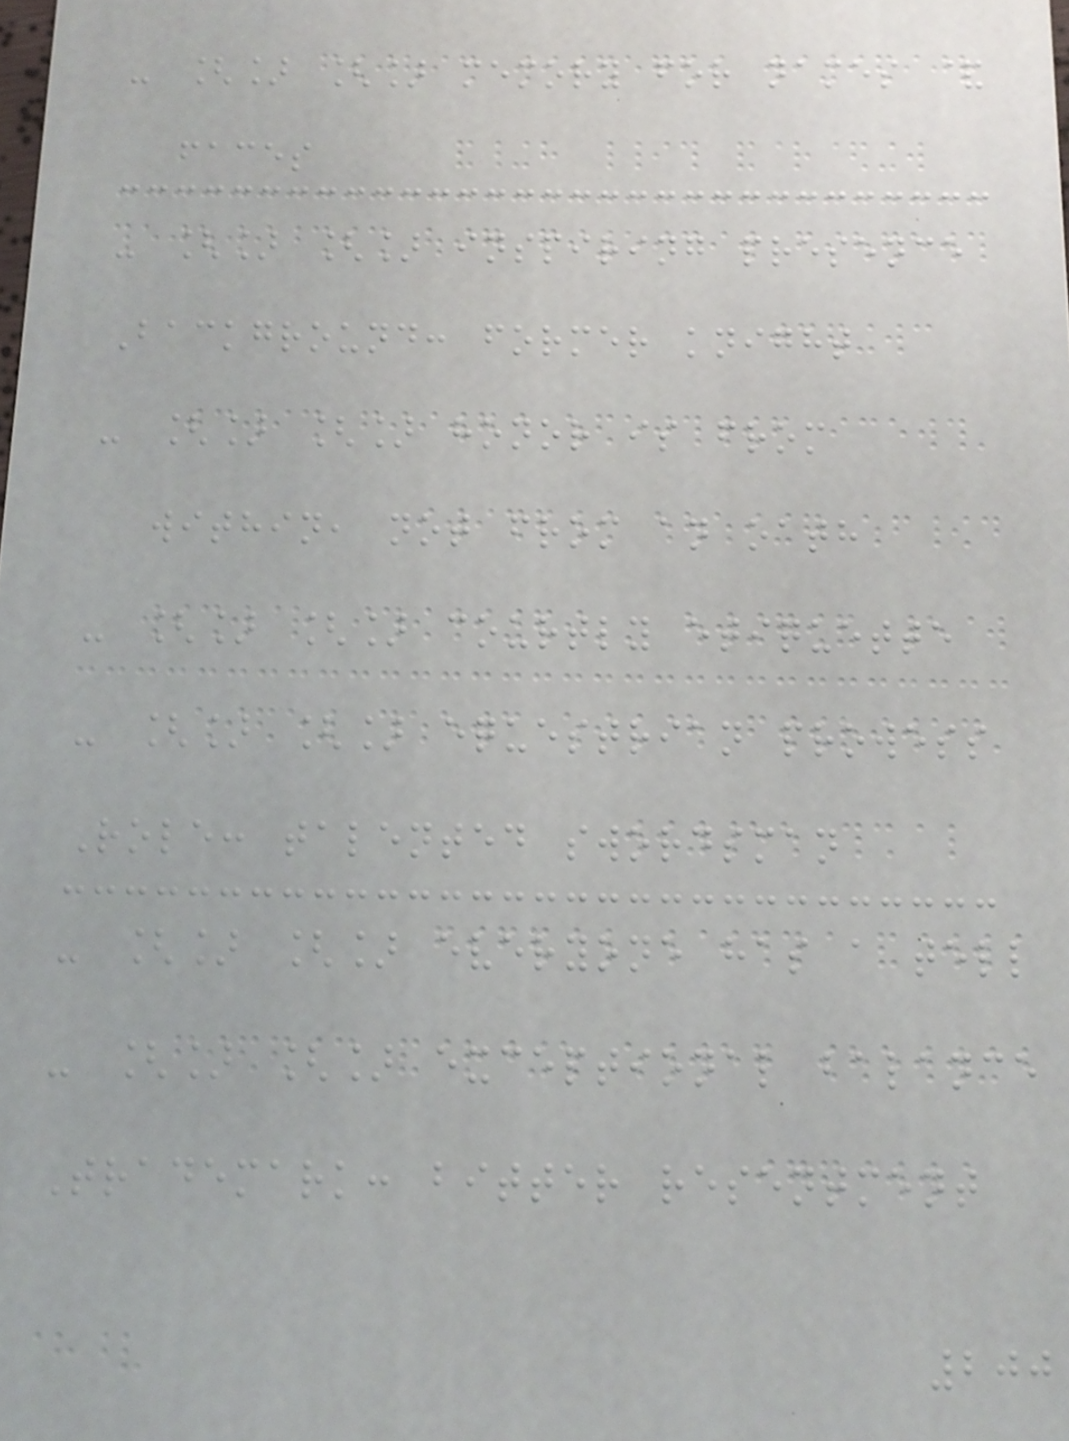- [] [] memory for names &
faces
- [] [] inspiring presence
Background: former knight
- [] [] honor is from
within, not from an oath
- [] [] courtly etiquette
- [] [] equestrian prowess
Role: talented swordsman
- [] [] everyone has a tell
- [] [] exceptional balance
Trademark: bitter resentment
200
